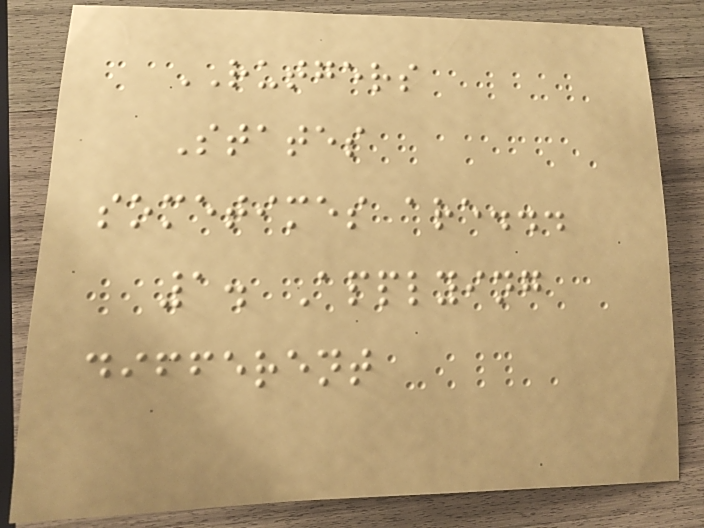RUTGERS
States
sometimes are...
1. Applying
different
